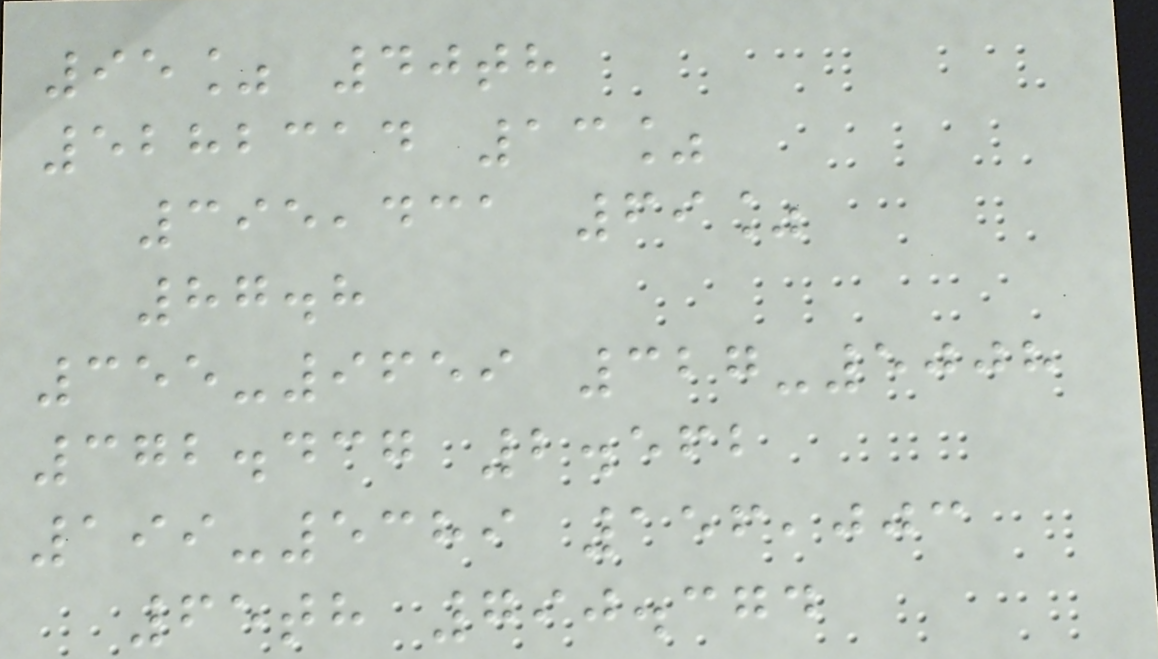95% 40th
5282314 13%
395,431 69%
87.8
355-9659 327-5008
372.437 2.562
199-5389 156,003
65th 790.374
